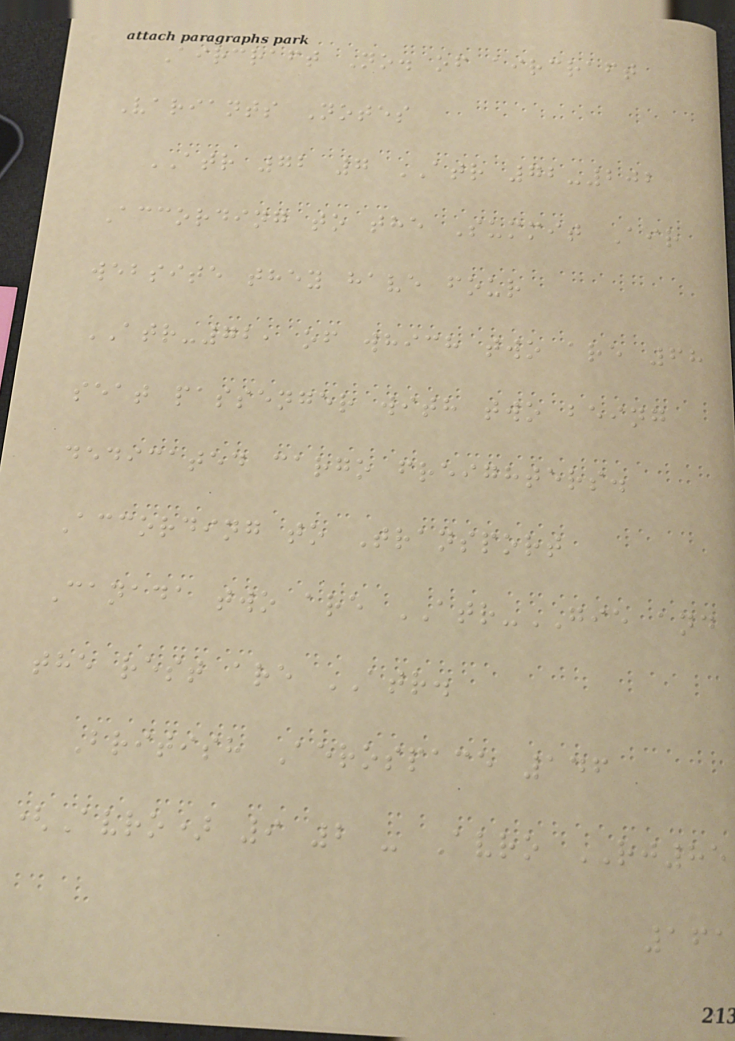Aircraft No. of aircraft
Variants Notes
ATR 72 7 ATR 72-202
According to the Summit Air
website they have four
ATR-72, of which two are 68
seat passenger with two being
dedicated cargo freighters.
According to Transport
Canada two are ATR-GIE and
the rest are ATR.
British Aerospace 146
(Avro) 9 2 - Avro RJ85
161
